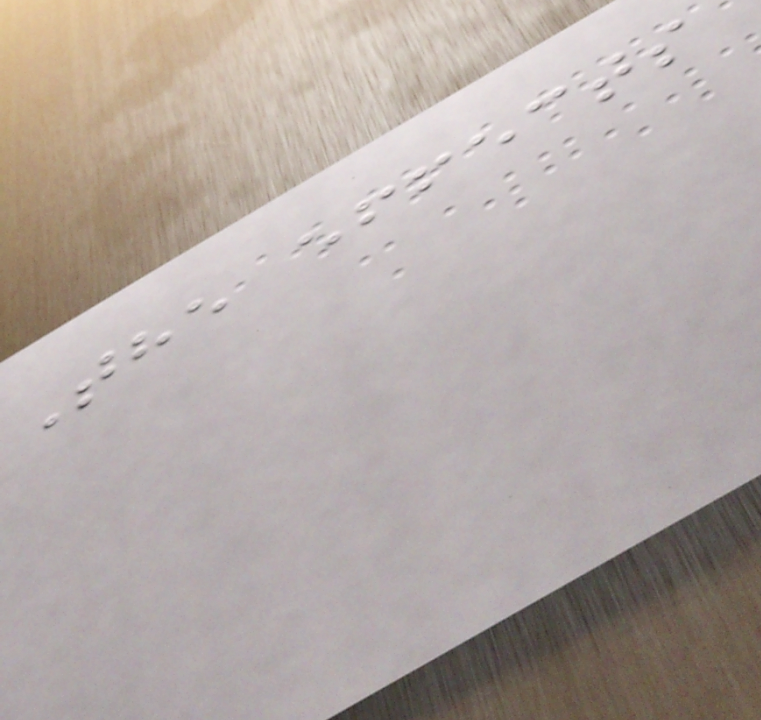The effects
